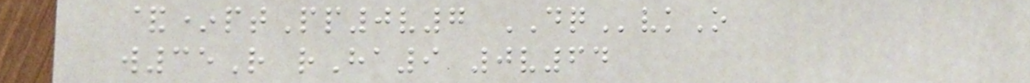&*ptPp0v7 DQvkO
w35R rHa9 0v64
